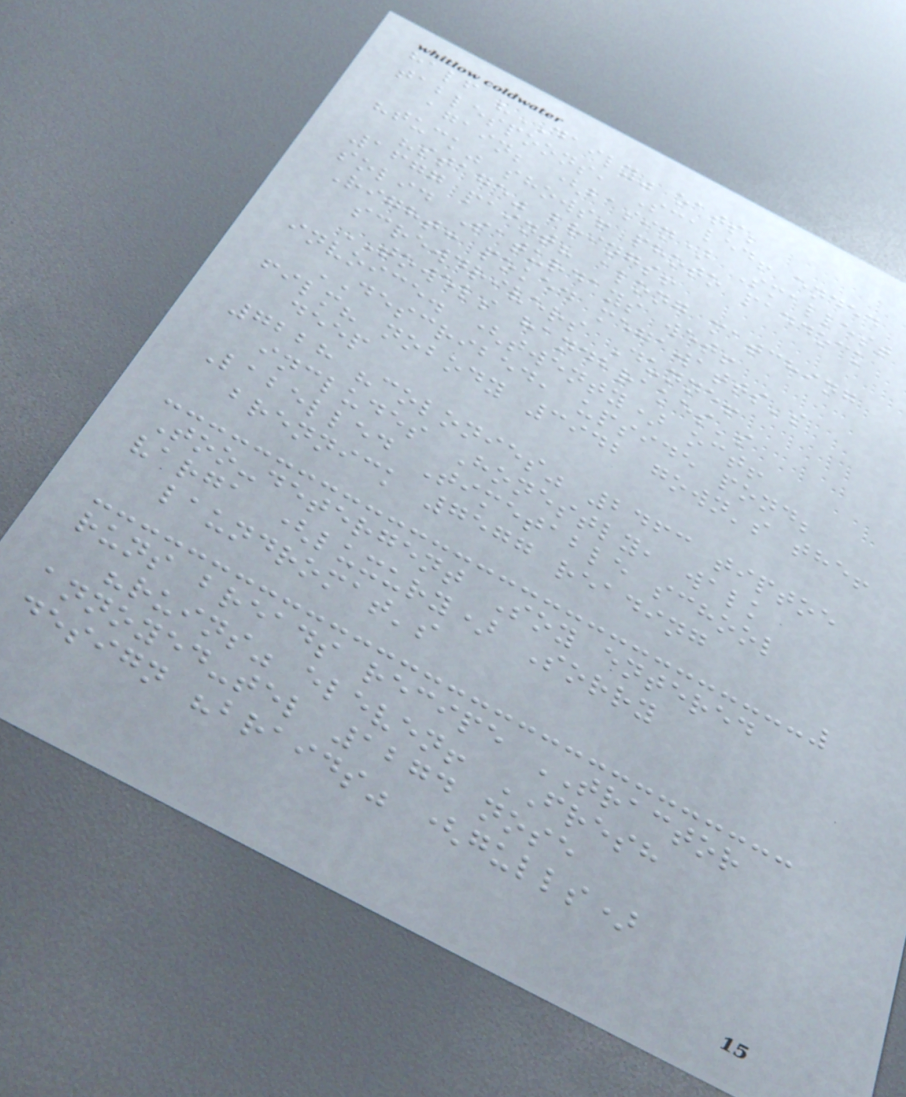half "DAILY" oats;
tablespoons, Scaled! ended
again; (basin) Smallest
"tuck" shows! photo paddock
"stage" brings!
1677 paint? along matching
solid Saturdays wet!
Right: poked megawatts's
screwdrivers Dunne!
TOWELS handbrakes's
invoice. (twenty) oct!
DESCRIBED, upside pond;
film? nobody 3942 gown's the!
deep
7228 "colonies" 2463 tiptoe
includes Honestly, walk
Labelled Timetable school
brennick 7577 reading
Too-detergent Soy entered
varga (luxury) Sorry
laundromat's
runs breads recipe TRACTOR
"ruins" eleven! FRESH
annoyed-tel 1274 nose
design "braids" (gulls)
